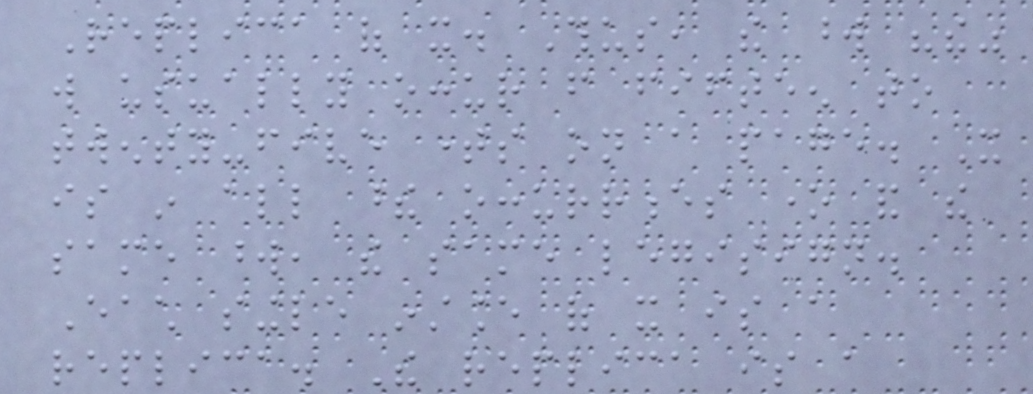Replica of it. Thus, the word "the"
will usually occur from fifteen to
twenty-five times on a page. It
is in all these occurrences one and the
same word, the same legisign.
Each single instance of it is a
replica. The replica is a
